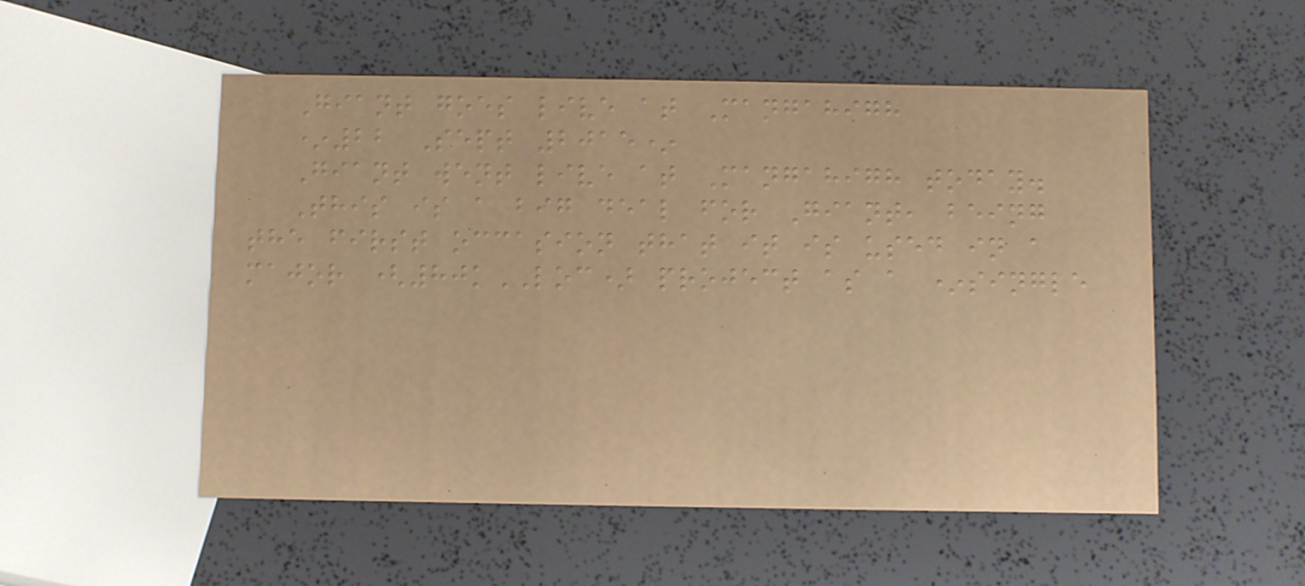Giant goes live at Mangahigh
*22 Sept 2015*
Giant went live at Mangahigh today.
This is a big deal for Giant, being
the first occasion that it is used in a
major (80kLOC) project as a *single
